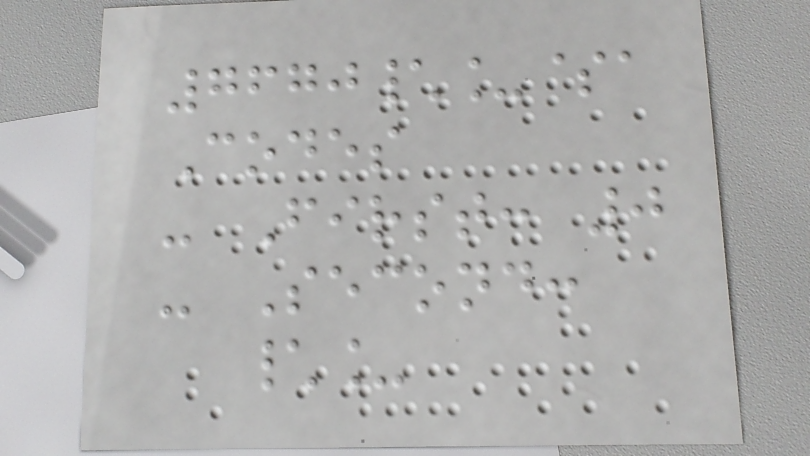7670\_$a
Codes
- First: 0
- Second:
\_
